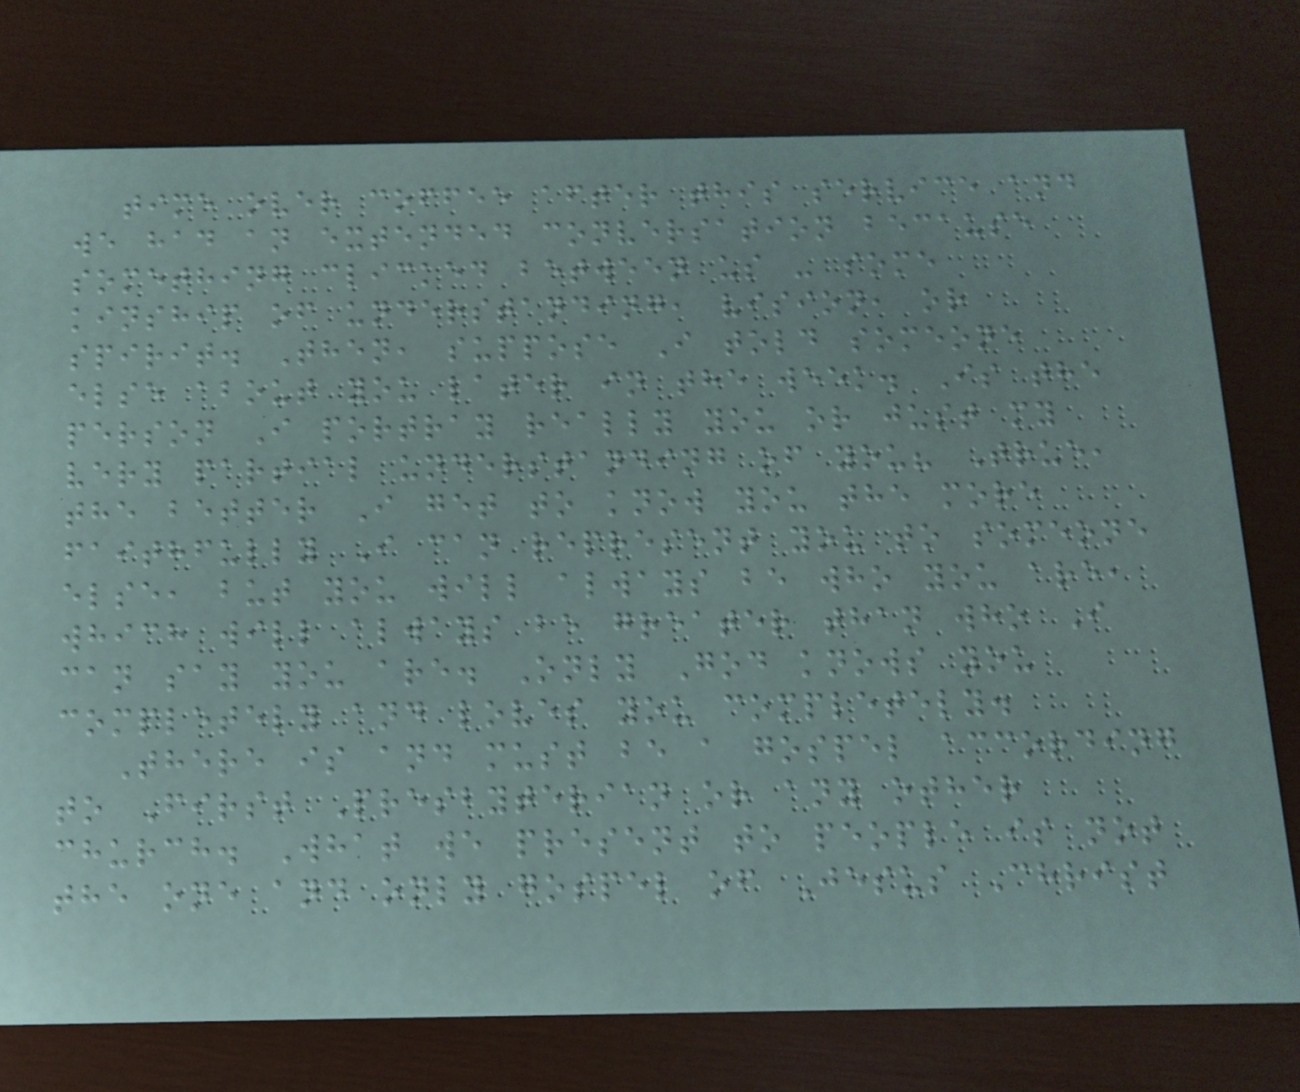time over coffee after this service and
we had an extended conversation because
something clicked between us - some
kinship of understanding, vision, or
spirit. Then, suppose I told someone
else about you later in the week. Is the
person I portray really you or just my
very partial understanding of you? True,
the better I get to know you the more
faithfully I can represent you to someone
else, but you will always be who you are,
which will always be greater than who I
can say you are. Only God knows you
completely and loves you completely.
There is and must be a gospel according
to First Presbyterian or any other
church. What we present to people is not
the one and only gospel of Jesus Christ
